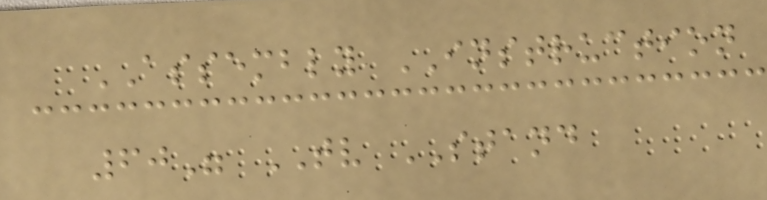ASSEMBLY INSTRUCTION
60" TV STAND
